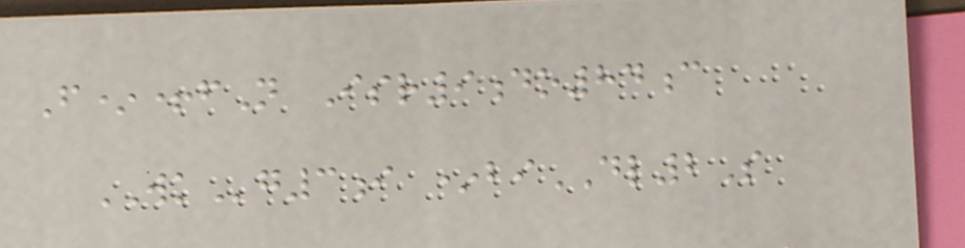F*+fN Isr9do84c
WKg3i *biDL2S
